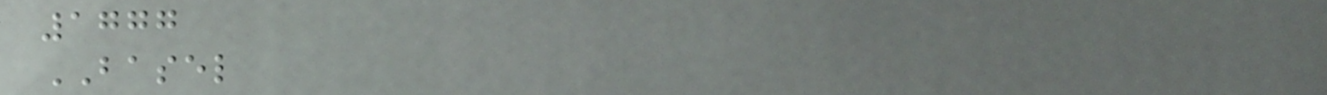1777
BASEL
